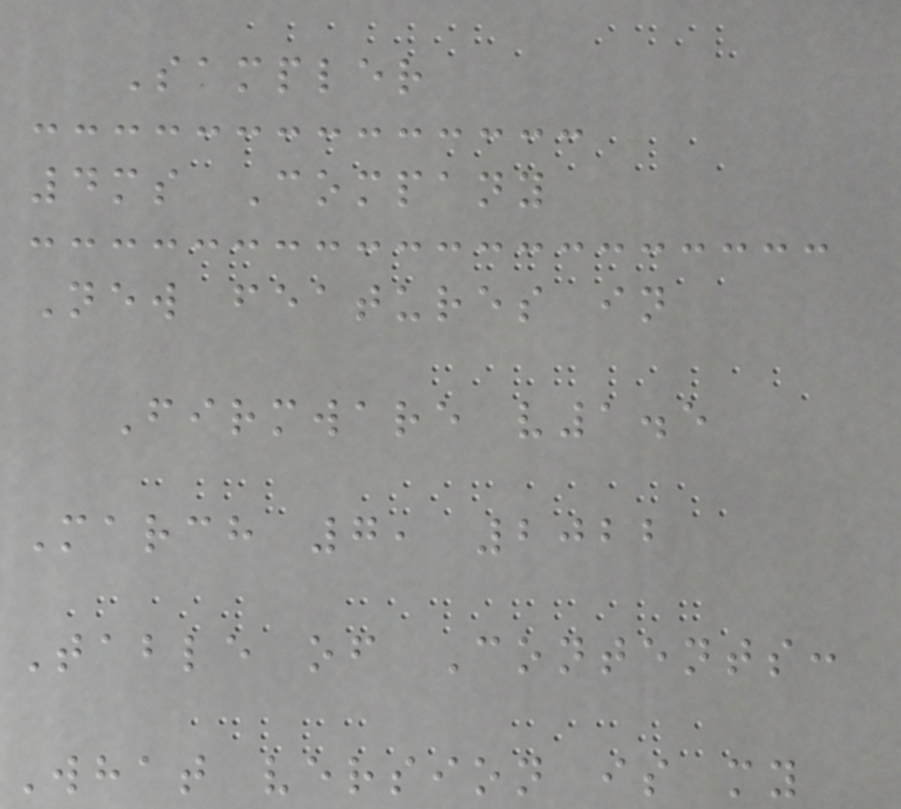Sampler
4ms Company
New features in
Firmware v1.5
March 7, 2022
Table of Contents:
What version is my
